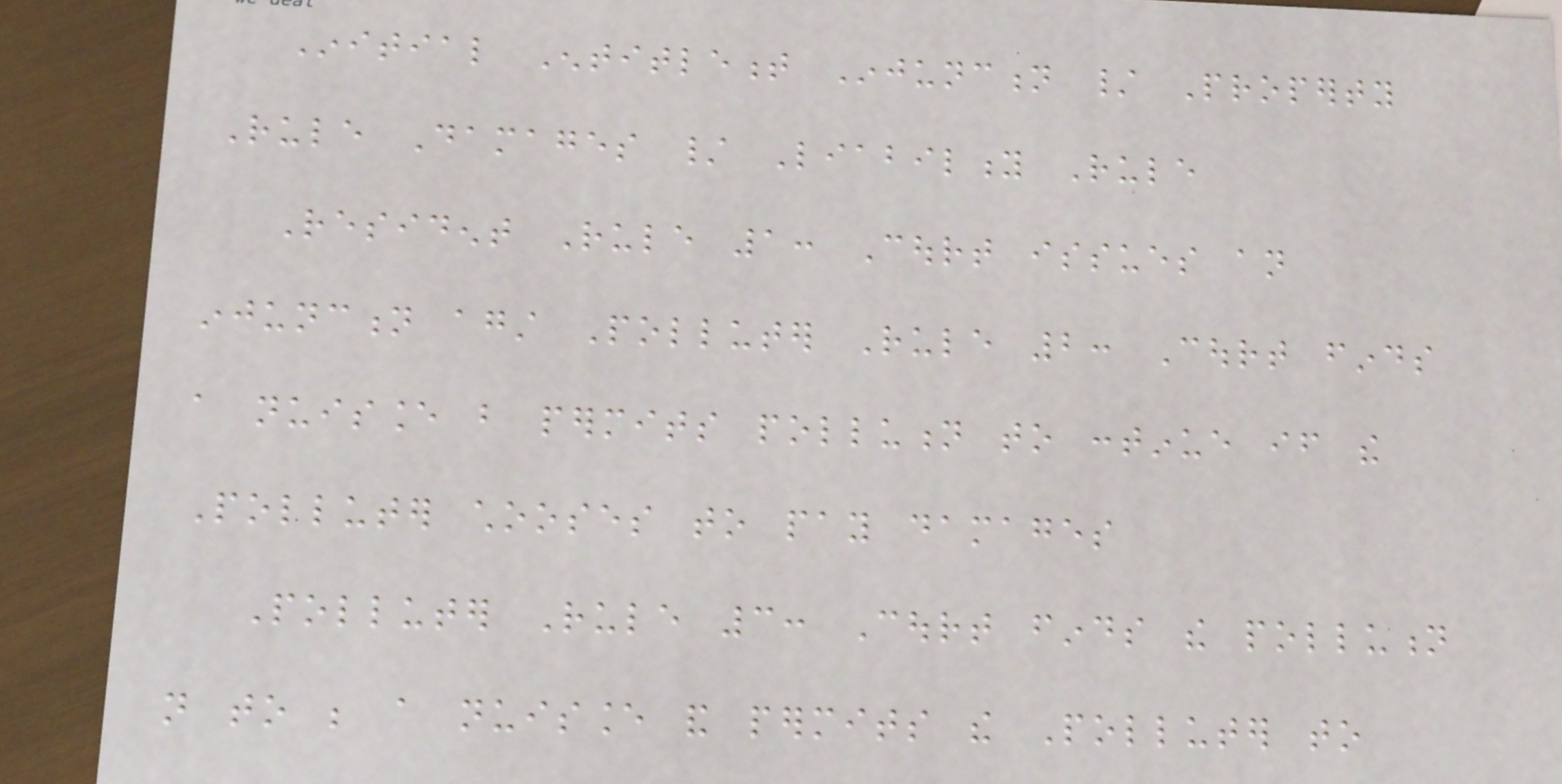Initial Entitlement Injunction / Property
Rule Damages / Liability Rule
Resident Rule 1: Court issues an
injunction against Polluter Rule 2: Court finds
a nuisance but permits pollution to continue if the
Polluter chooses to pay damages
Polluter Rule 3: Court finds the pollution
not to be a nuisance and permits the Polluter to
